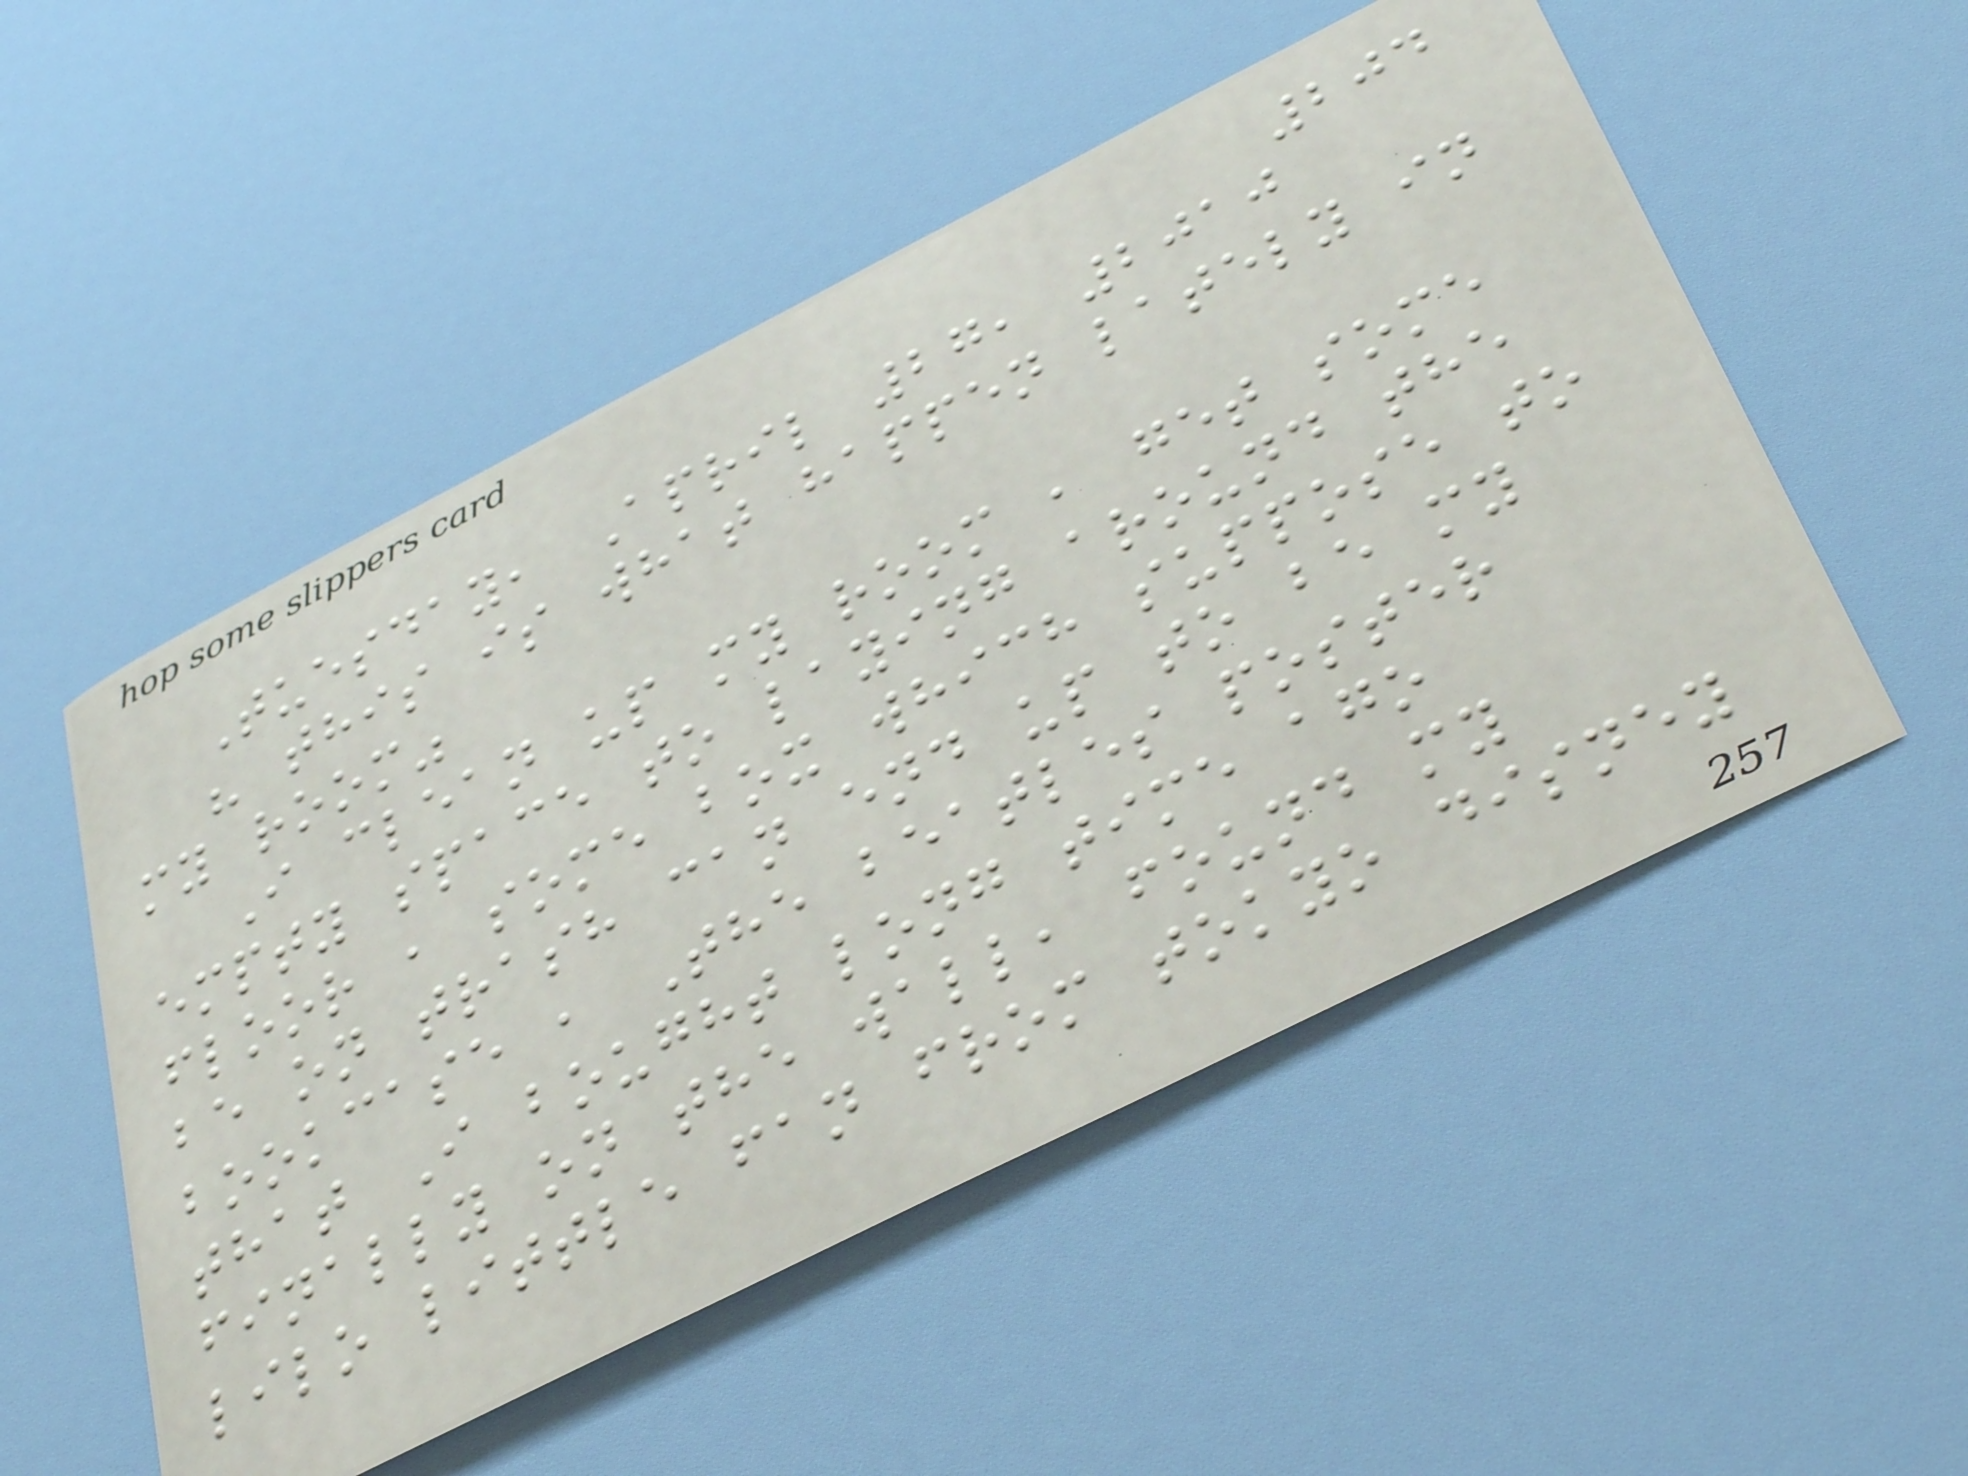204
Tuesday, April 27, 2010
" this is what happen lately in
my room"
I clean up my room , get some
empty space to laying around the
floor , some box which suppose to
be on trash can end up to be my
bookcase , The beatles poster
that I bought long time ago
finally on the wall, found my
lilo little fan from tokyo disney
